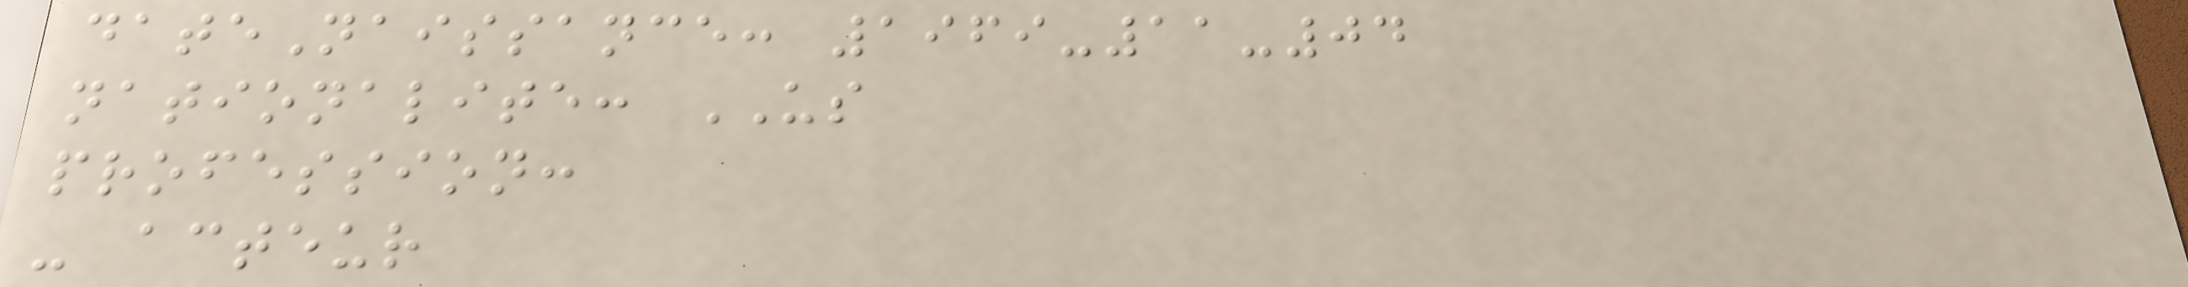dateNaissance: 1969-11-04
nationalite: US
profession:
- acteur
